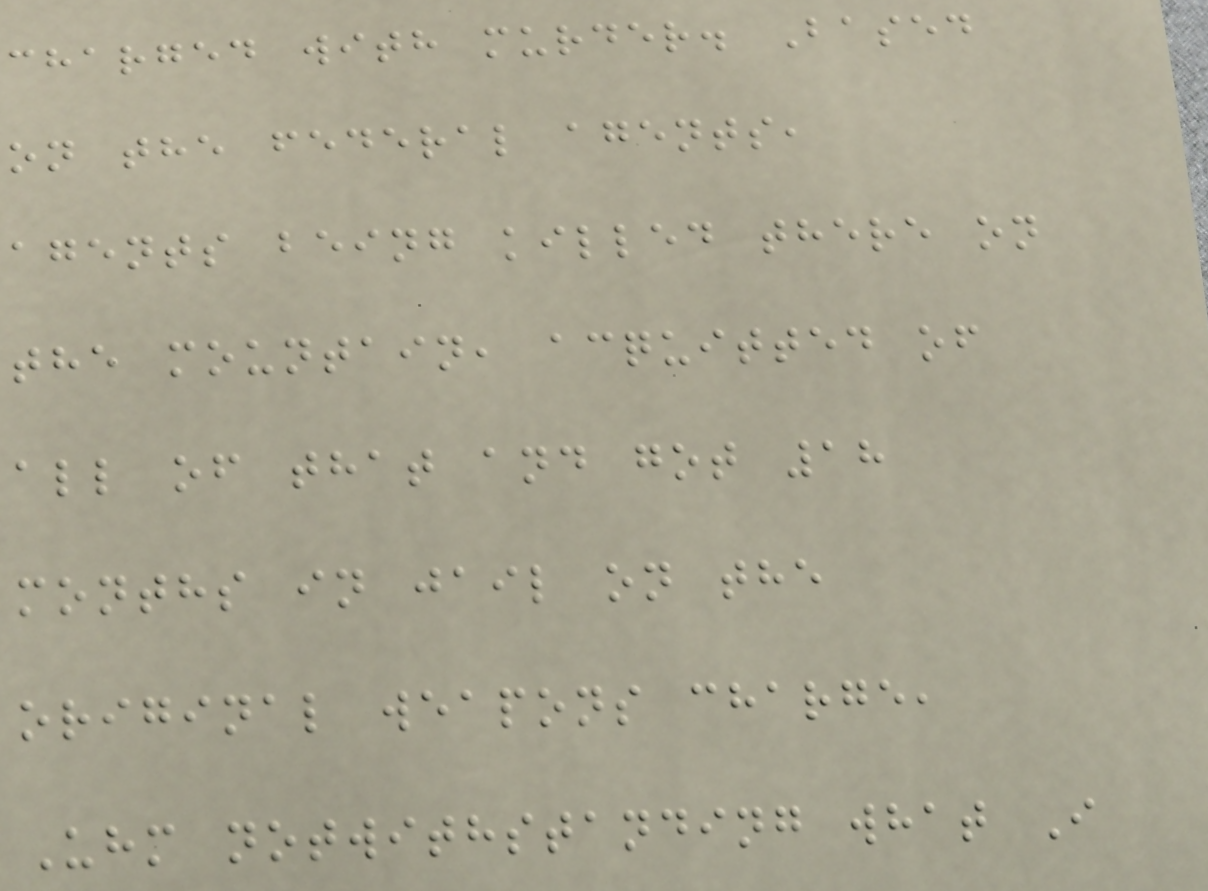charged with murder. Based
on the federal agents,
agents being killed there on
the mountain, acquitted of
all of that and got 18
months in jail on the
original weapons charge,
Uhm notwithstanding what I
